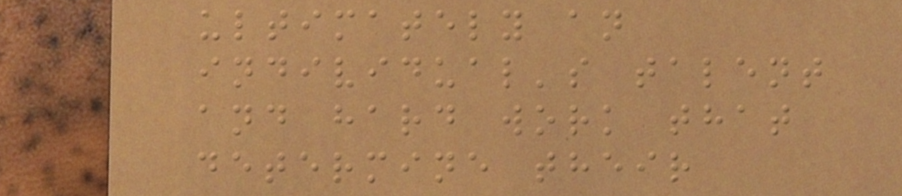ultimately an
individual's talent
and hard work that
determine their
